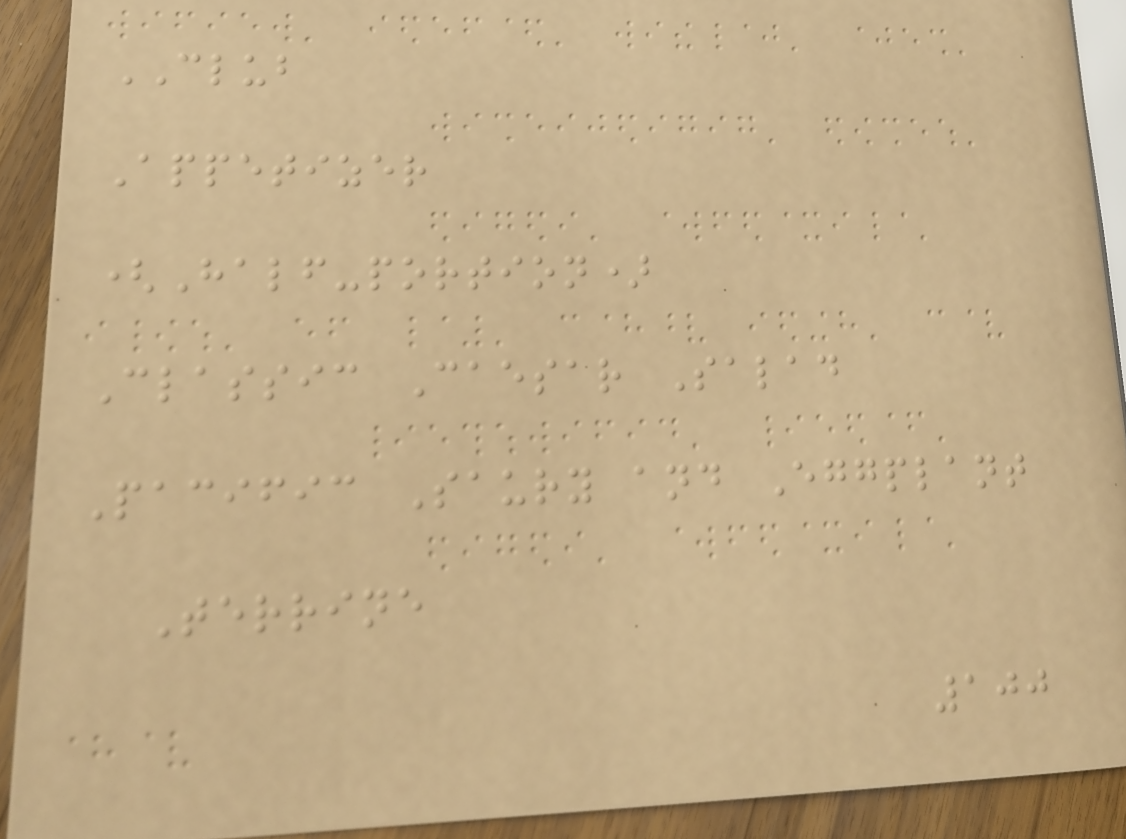CLUB
Appetizer
(Half-portion)
Classic Caesar Salad
Pacific Saury and Eggplant
Terrine
100
